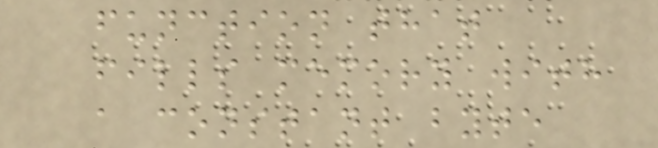function that
fills memory with
a constant byte
